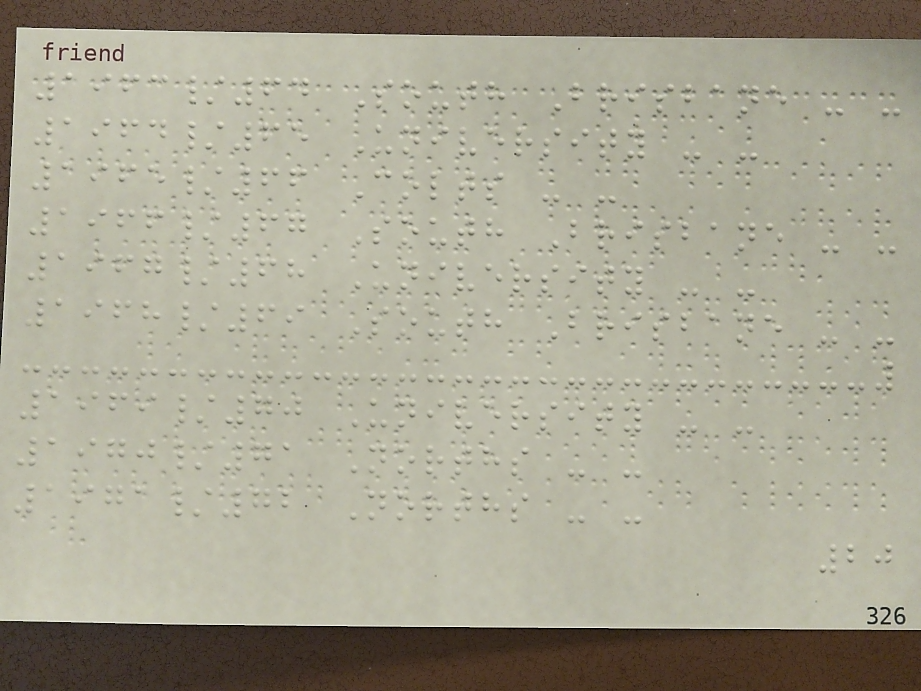1963/64 South Brisbane - -
1964/65 University - -
1965/66 Colts - -
1966/67 South Brisbane - -
1967/68 University - -
1968/69 South Brisbane - -
1969/70 University - -
1970/71 Norths - -
1971/72 Norths - -
20
